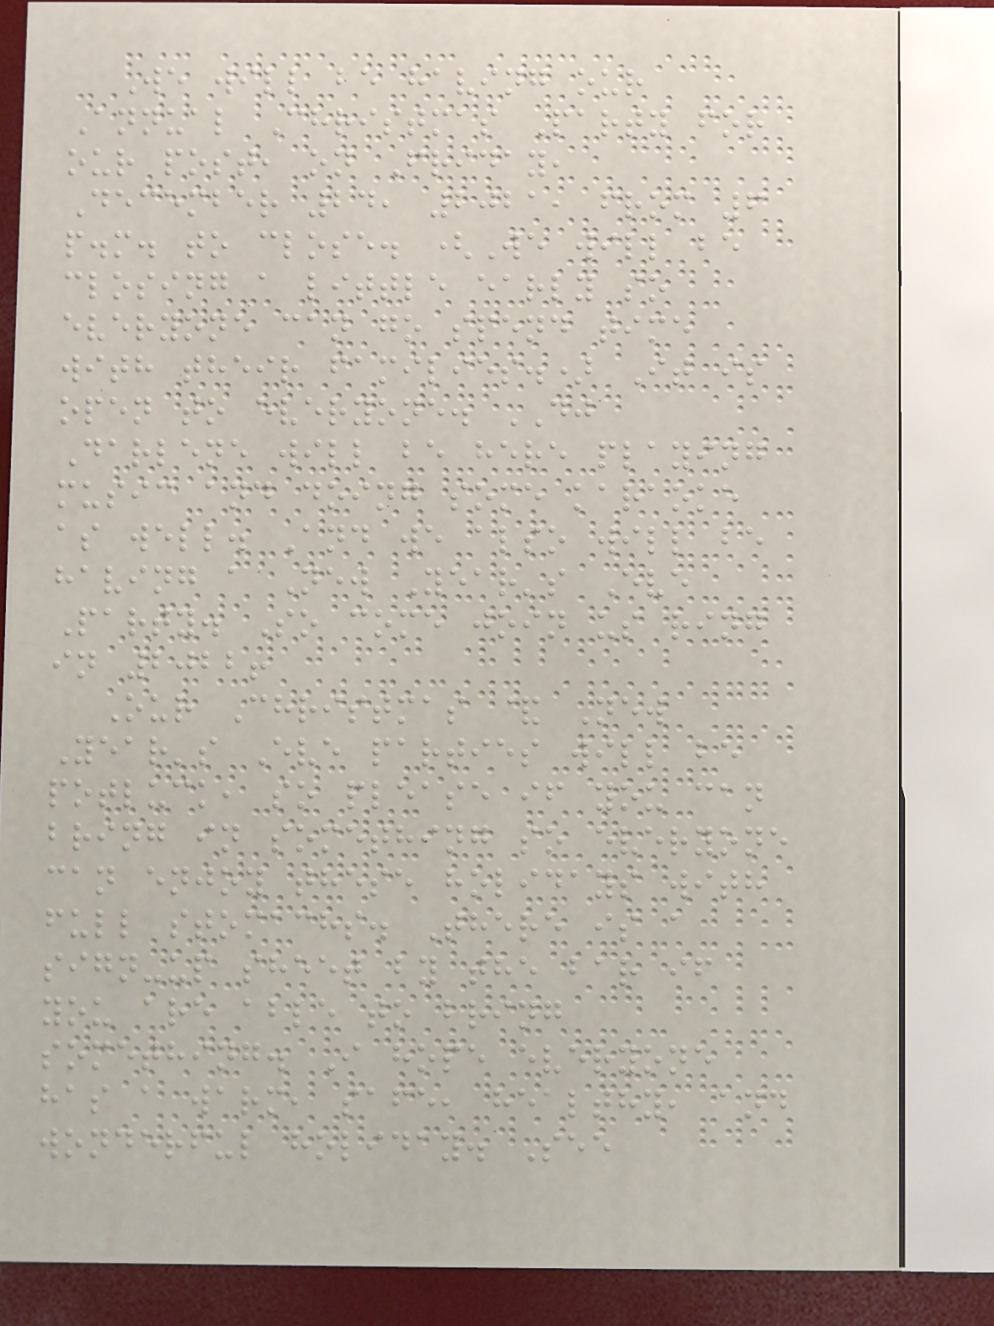We will be having our
Annual Christmas Party for
our post, on Friday,
December 24, 2021, from 6
p.m. to close. (We will be
closing a little early so
everyone can go spend time
with their families.) It is
open to everyone. DJ
Darlene will be here playing
music and doing some karaoke
as well. And we also will be
having a New Year's Eve
Party. So come join us ring
in 2022!
Our Christmas & New
Year's Eve parties will be
potluck, so please if you can
bring in something so everyone
can enjoy these holidays with
full stomachs. There is a
sign-up sheet by the bar if
you are able to bring
something. I hope everyone
has a warm, safe, healthy, and
wonderful holiday. See
